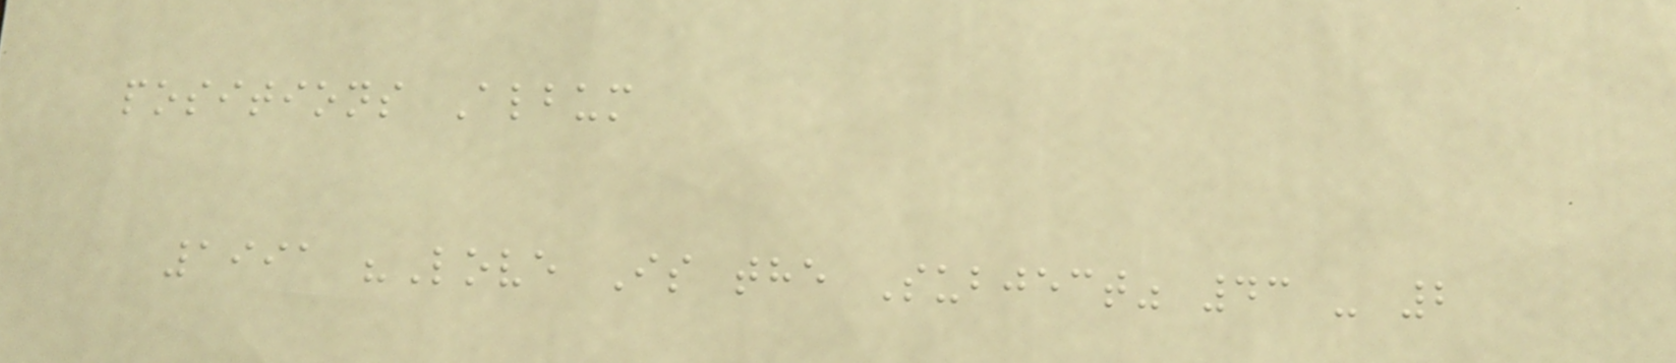positions Album
1991 "Love Is the Subject" 43 - 2
